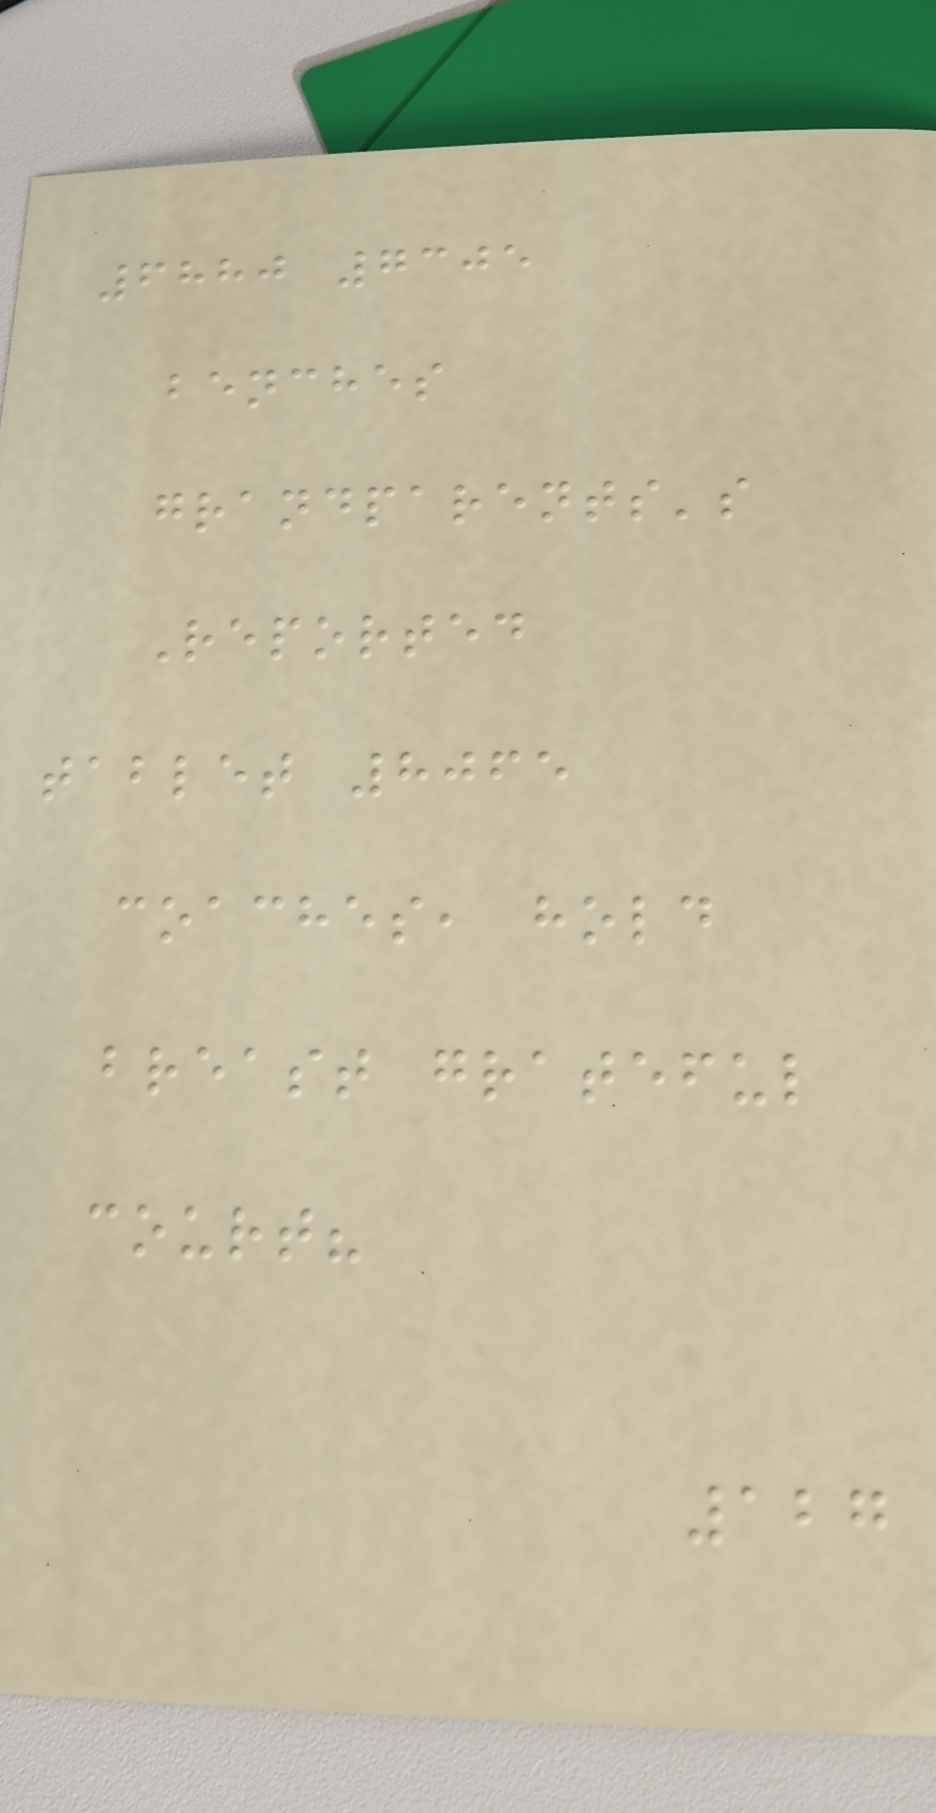6880 7305
benches
grandparents's
Reported
tablet 8065
coaches, hold
breast grateful
court?
127
